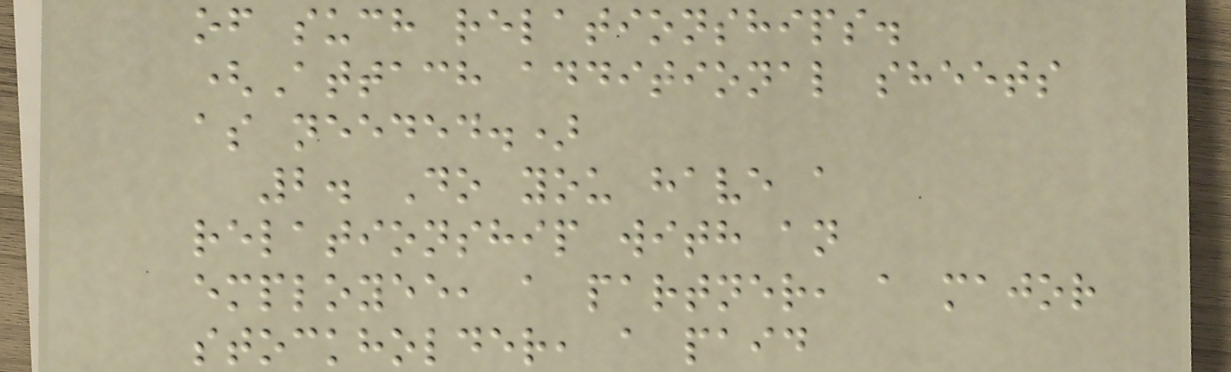of such relationships.
(Attach additional sheets
as needed.)
2. Do you have a
relationship with an
employee, a partner, a major
stockholder, a paid
